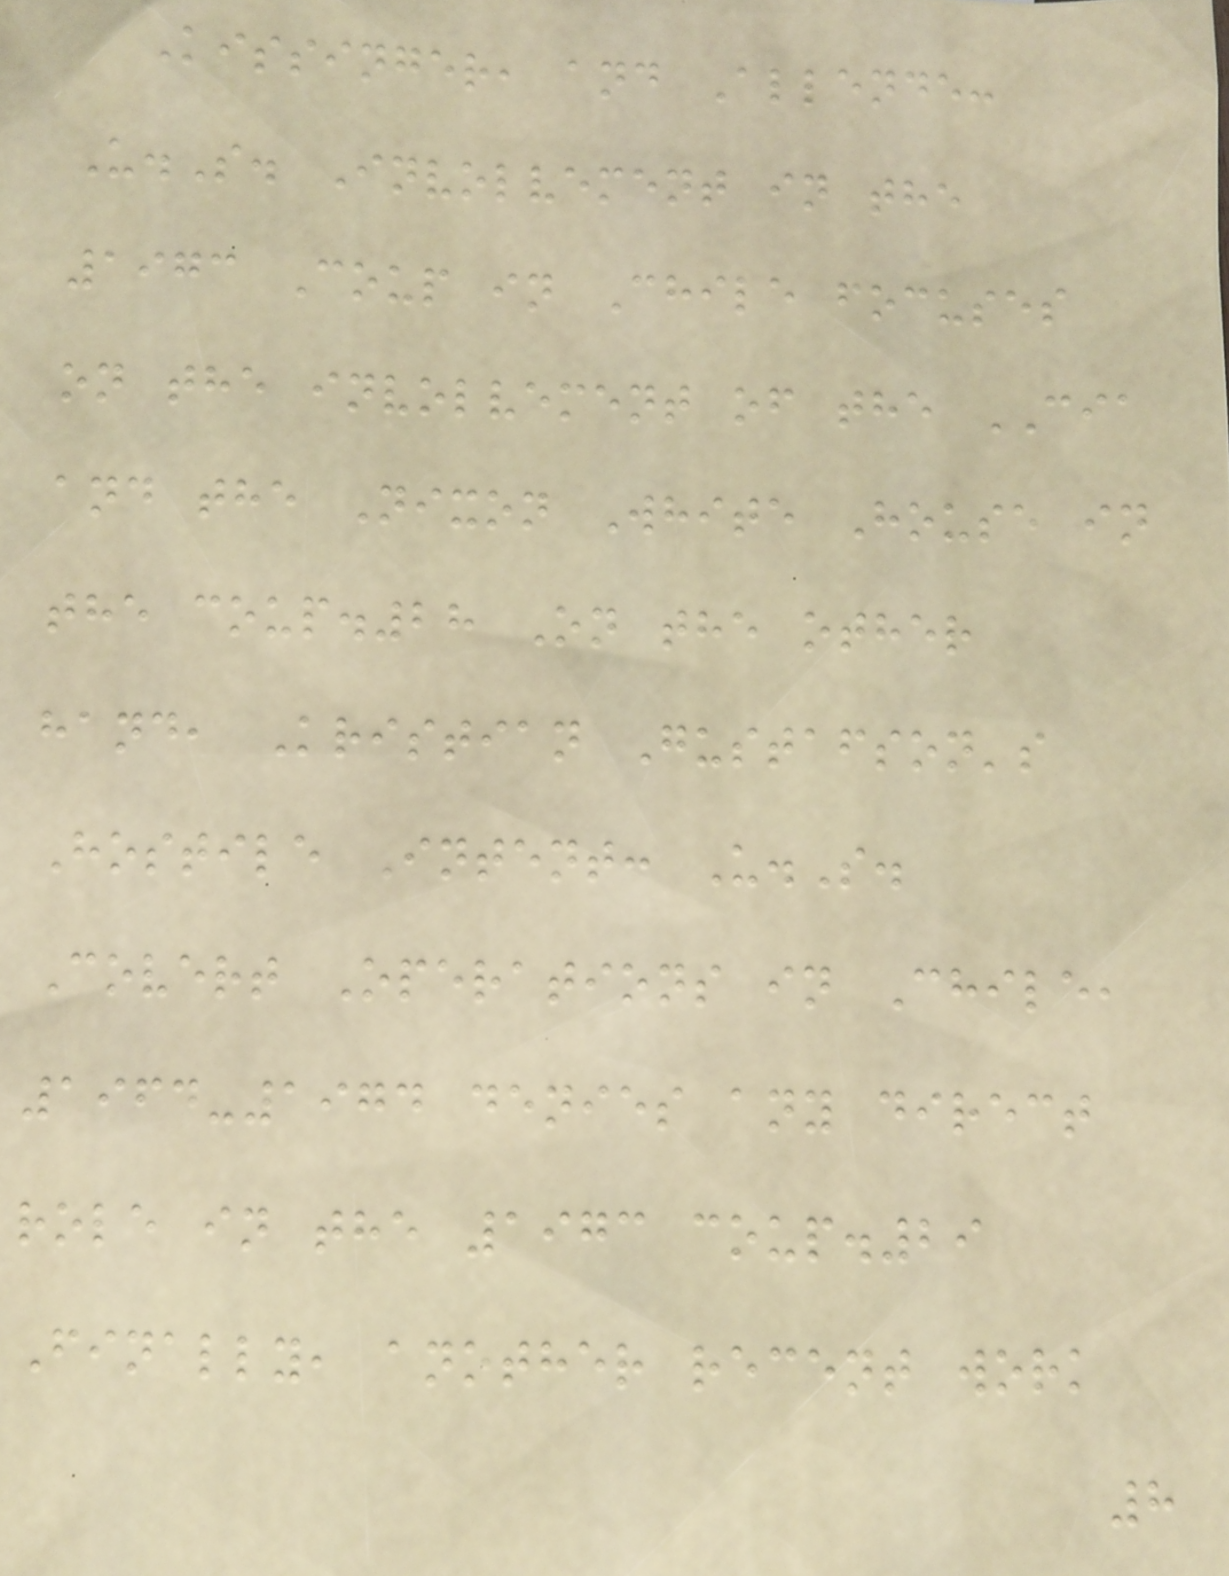Kissinger, and Allende:
U.S. Involvement in the
1973 Coup in Chile focuses
on the involvement of the CIA
and the Nixon White House in
the coup.28 On the other
hand, Kristian Gustafson's
Hostile Intent: U.S.
Covert Operations in Chile,
1964-1974 denies any direct
role in the 1973 coup.29
Finally, another recent work
8
